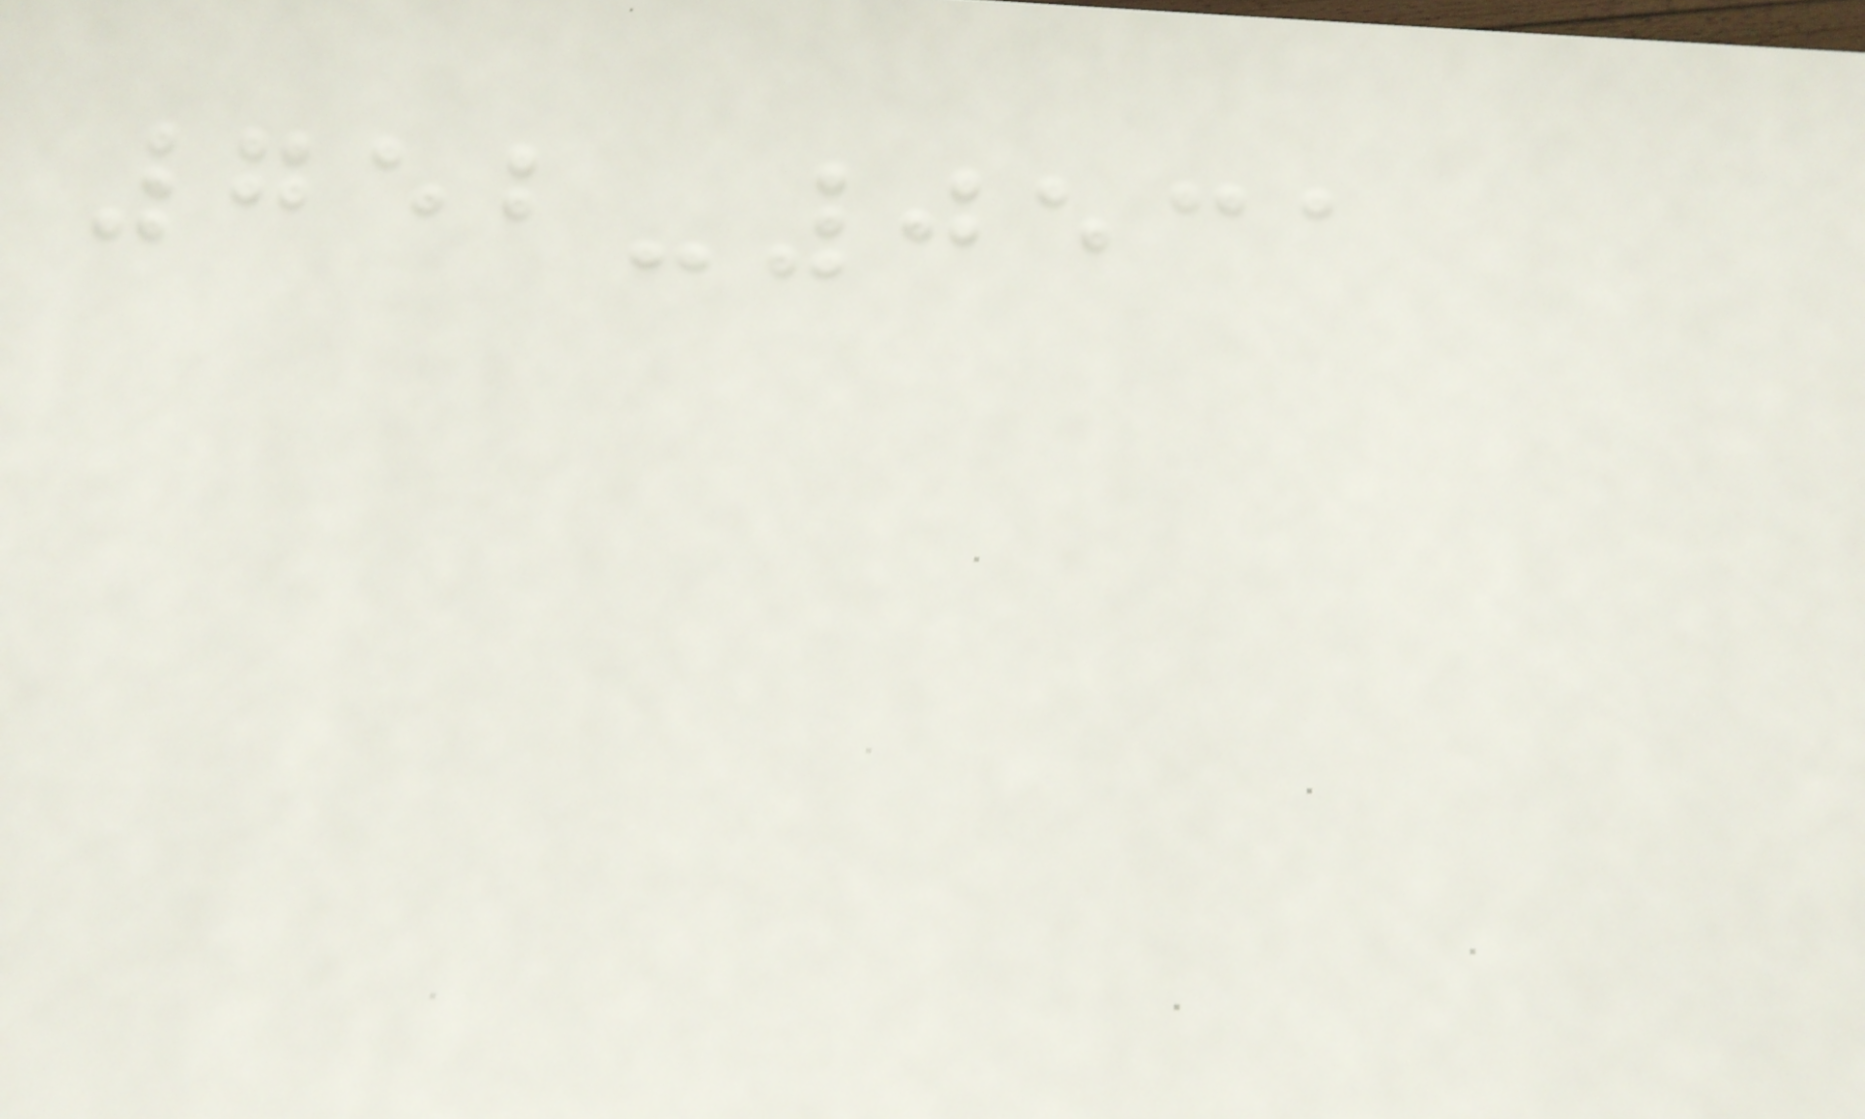752-0531
